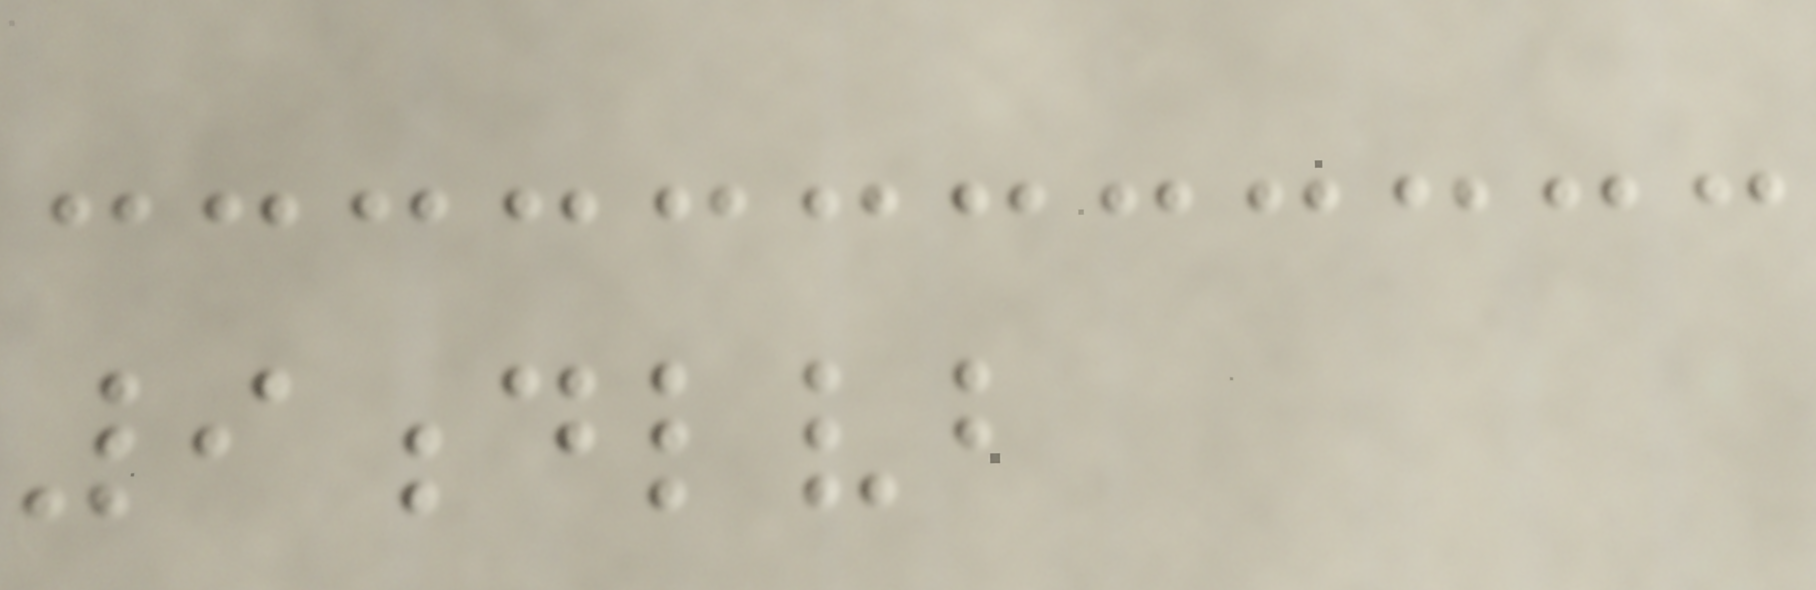9dlvb
